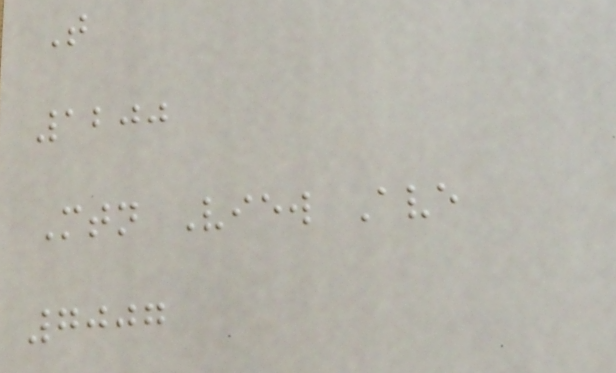T
1200
Mtn View Ave
7007
